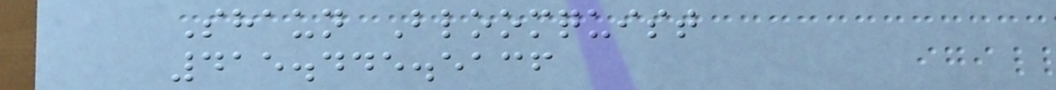Shaun Bloomquist
415.445.5136
